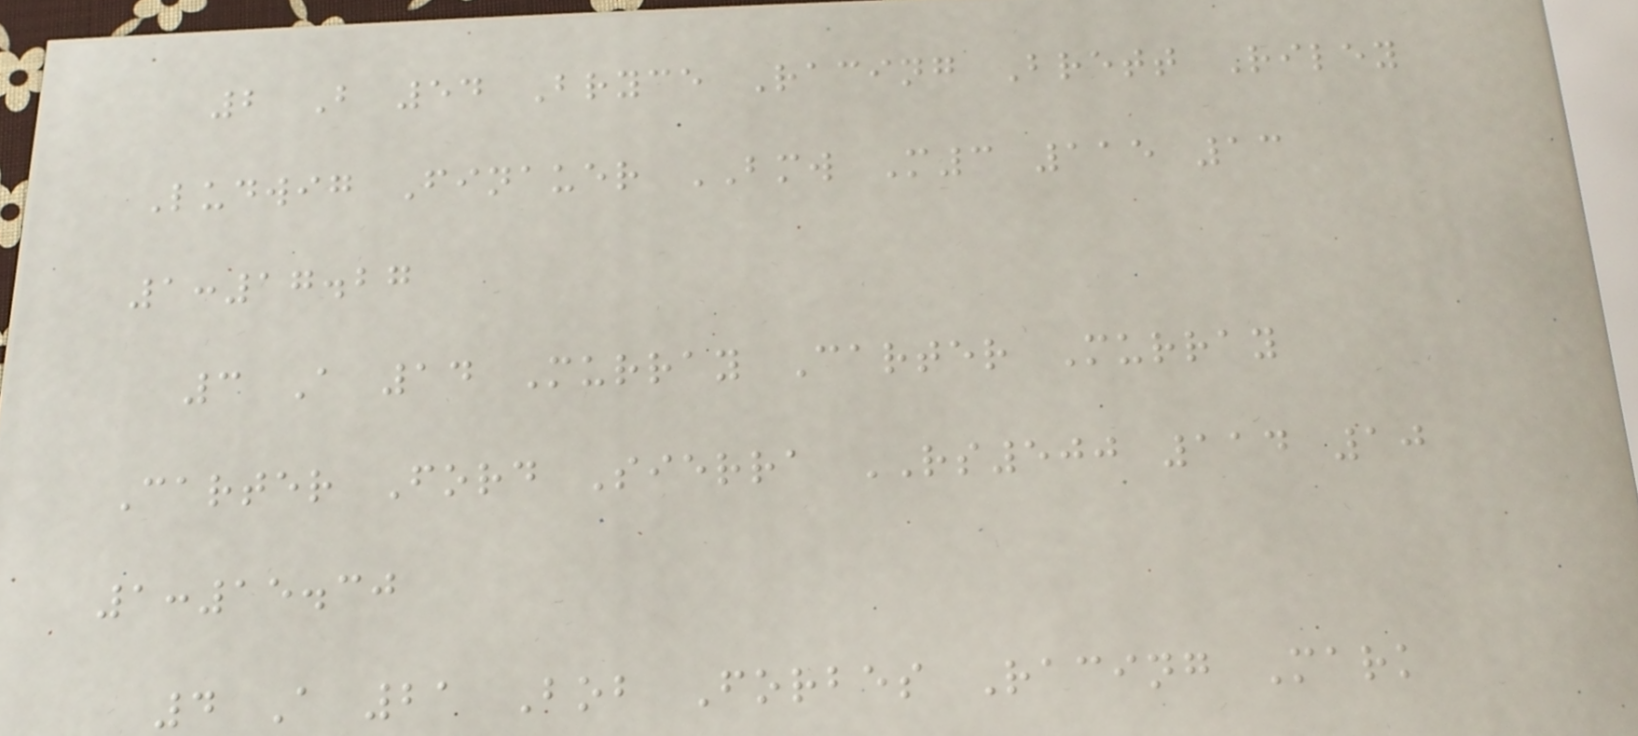2 B 54 Bryce Racing Brett Riley
Ludwig Finauer BMW M3 115 13
1:17.27
3 A 14 Murray Carter Murray
Carter Ford Sierra RS500 114 10
1:15.30
4 A 21 Bob Forbes Racing Mark
